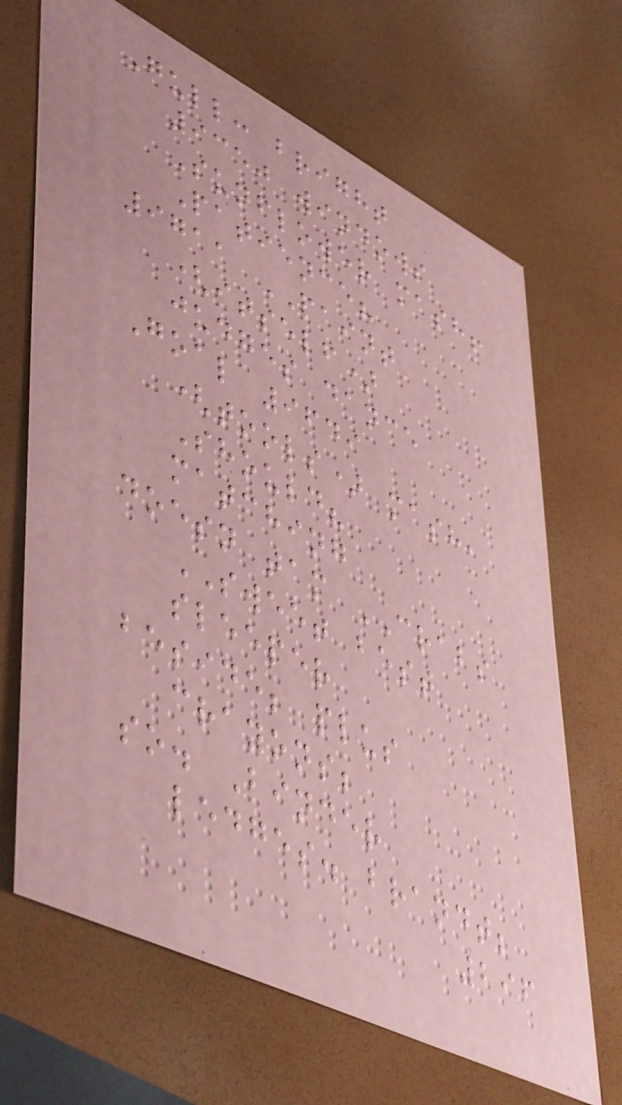Gull: bright
9350 windows
Sunflower mash!
Patience?
9711 PAINT
(itself)
judges dance
Goal 9649
(tools) mash,
Should?
matching
doesn tam CRABS
SWEET best
sleeper
beside; plus
crayons;
so. Binder
ledges. brandt;
296
